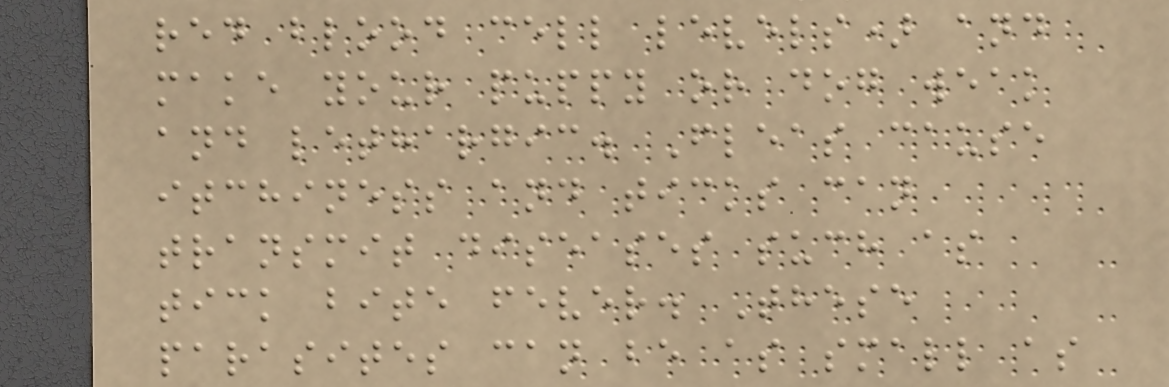red blood cell levels) and
make your puppy or dog weak
and lethargic. Fleas cause
itchiness and ticks can
transmit diseases such as
tick bite fever. These
parasites can be as small as
